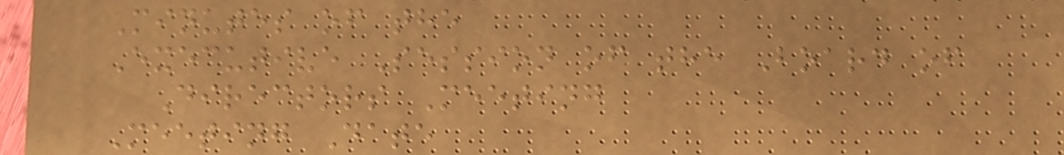Minutes of the
Executive Session of the Board of
Directors Meeting
Meeting Date
